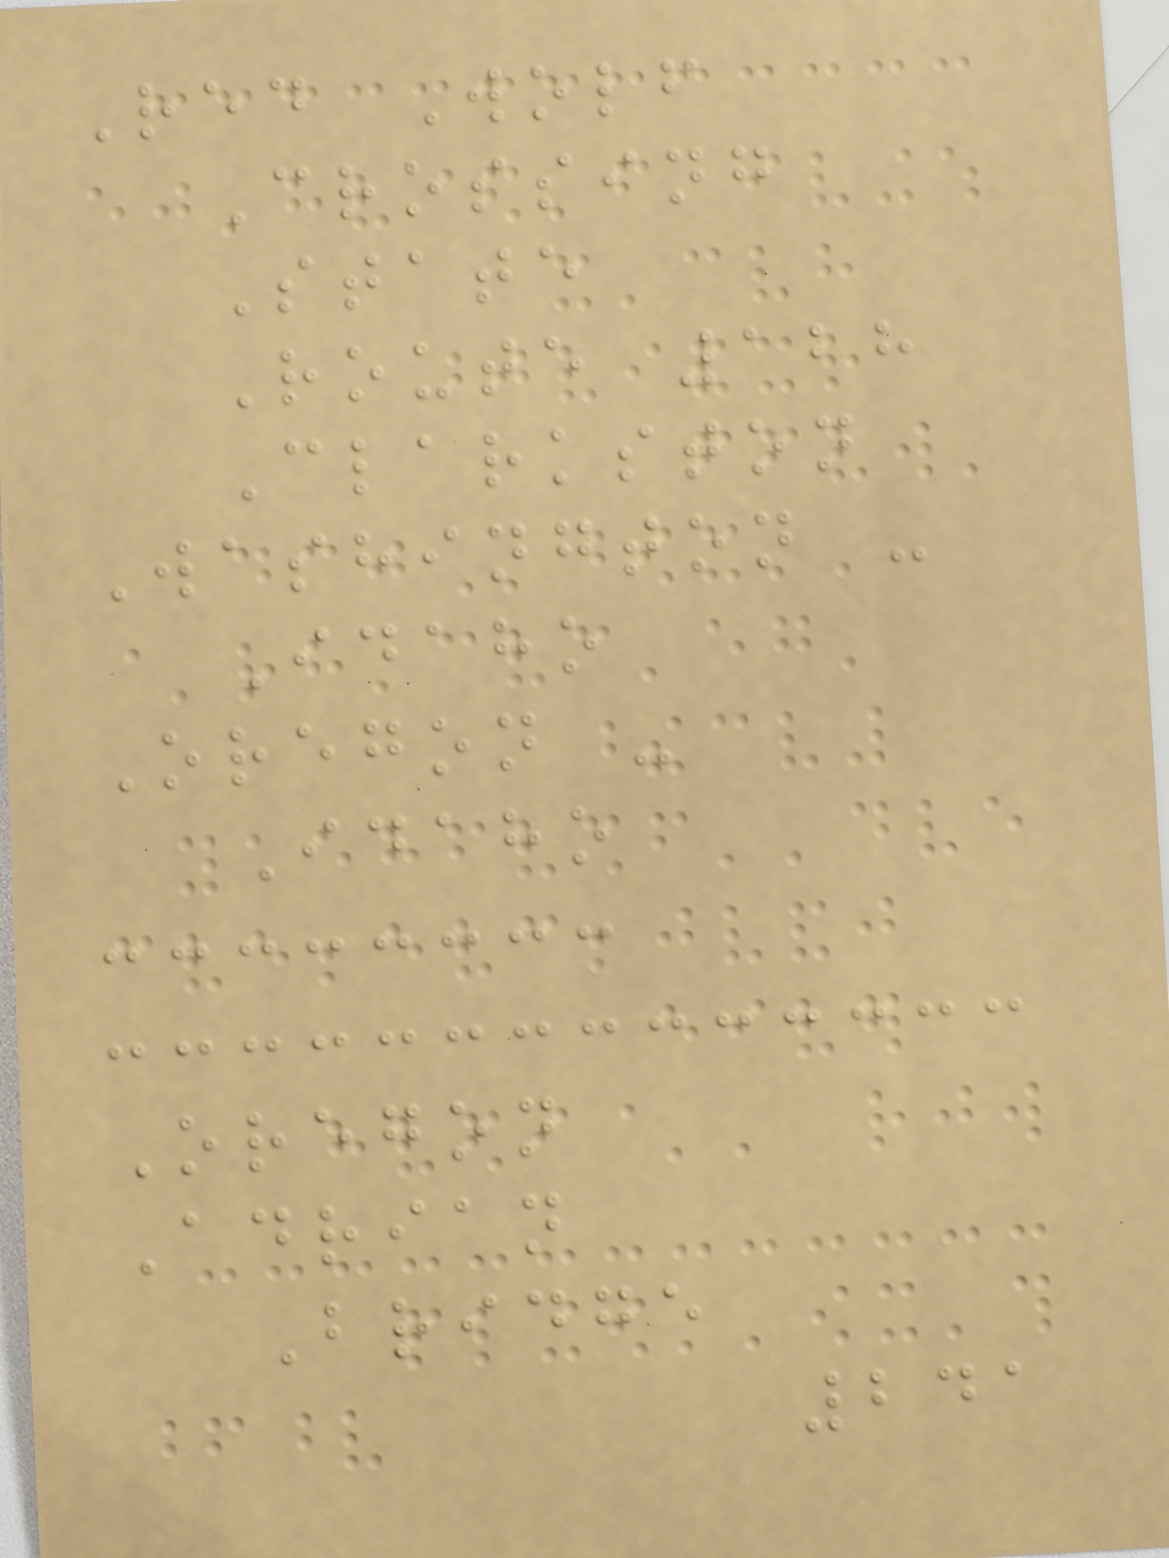Red Wolf
Crossing
State
Route 128
Clarkston
Washington -
Idaho
Oregon -
Idaho
Oregon
Adrian
Bridge
241
